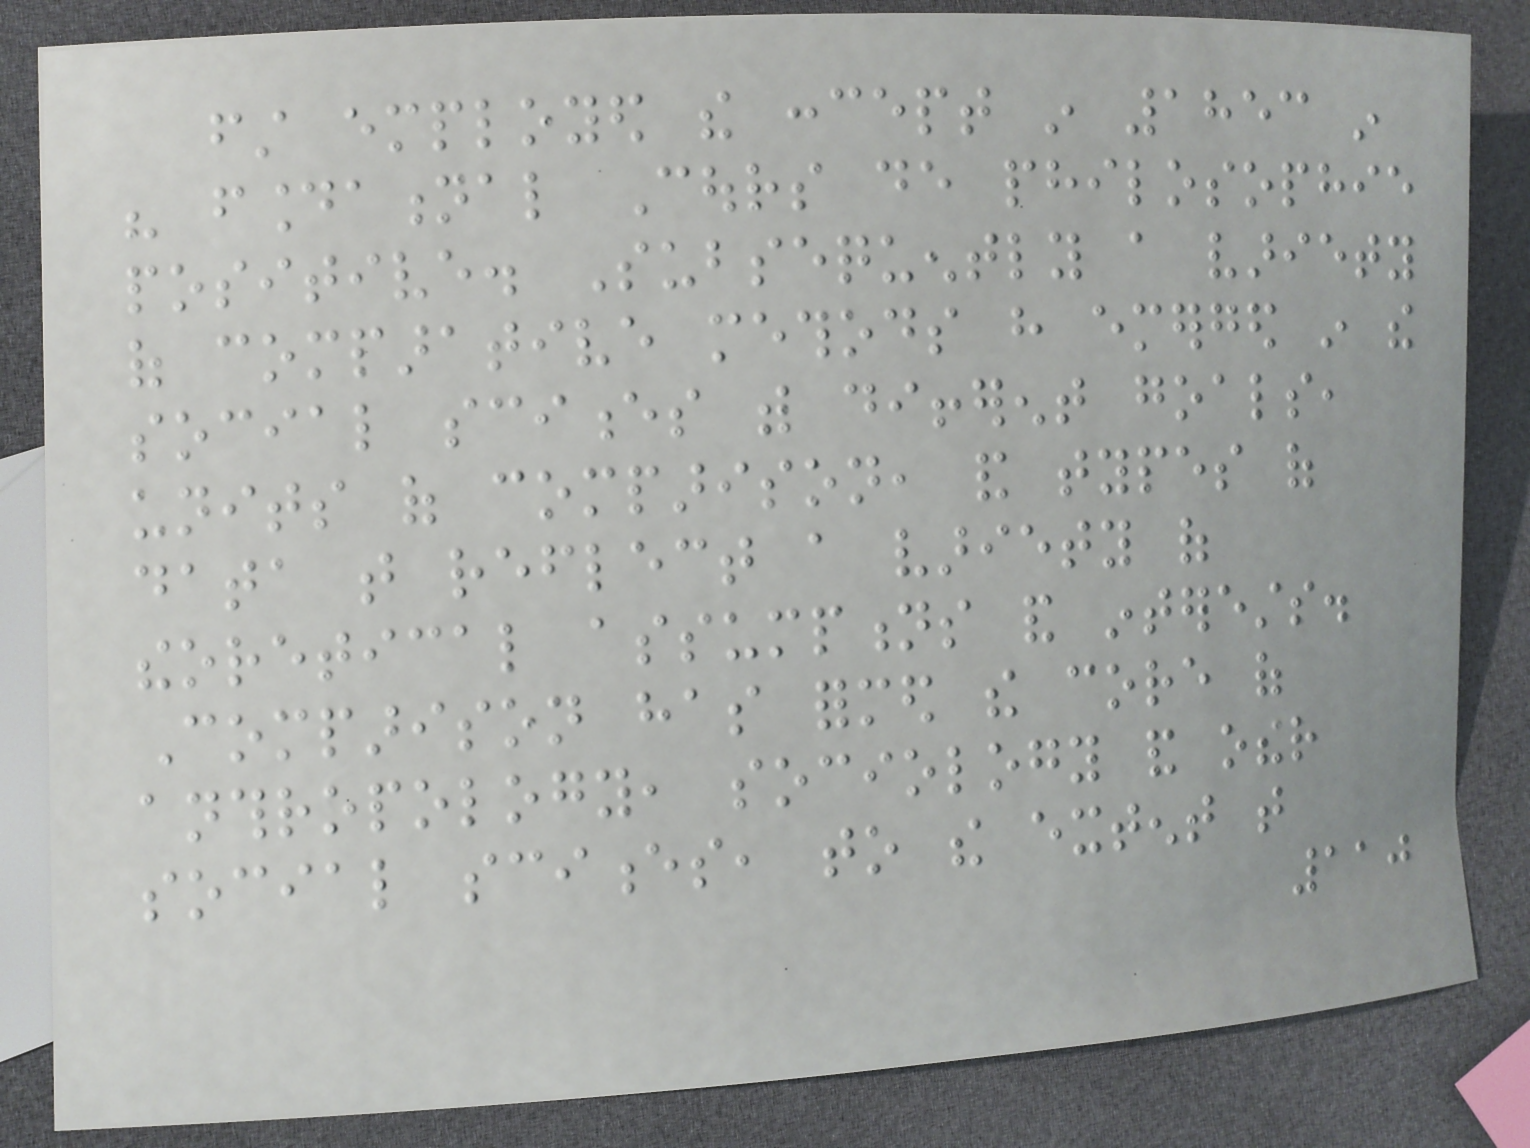first employed the concept in 1853 in
his foundational Cours de philosophie
positive. Subsequently a variety
of comparative methods have emerged in the
social sciences with different goals,
units of comparison, and types of
data that reflect a variety of
theoretical assumptions and interests.
Comparison has formed the core of
anthropology, sociology and other
social sciences, to the extent that
110
